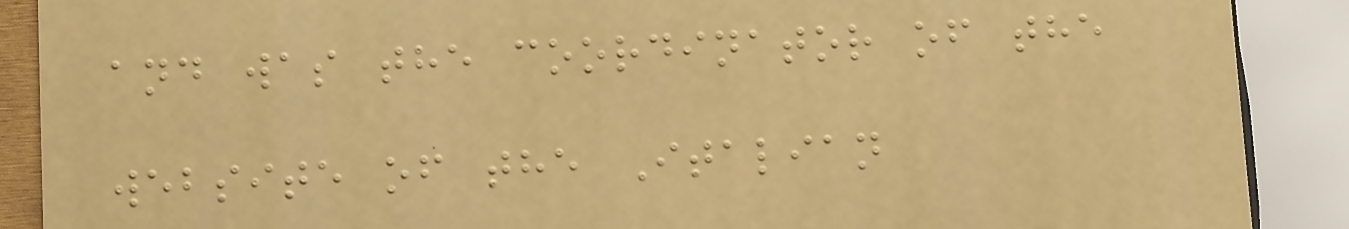and was the coordinator of the
website of the Italian
